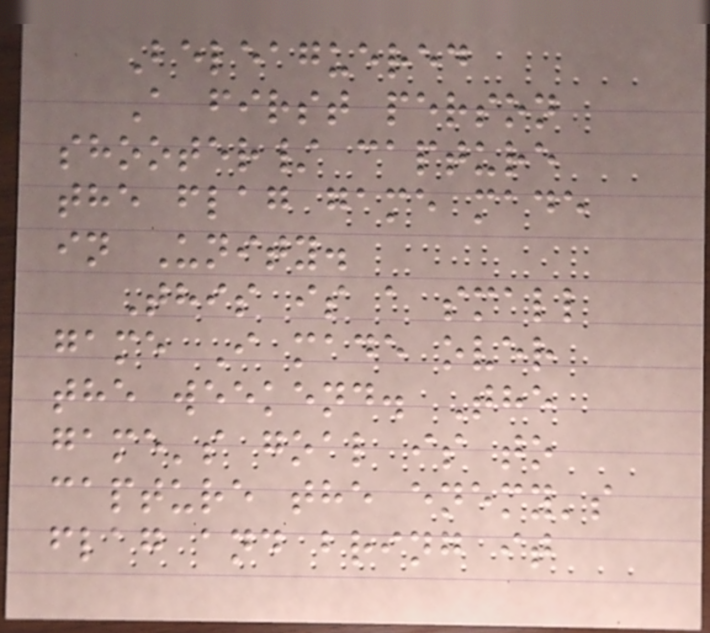Beleaguered
A first person
shooter/ capture
the flag game made
in Unity.
This is a small
game I made over
the weekend. The
game's goal is to
capture the enemy's
flag and bring it
